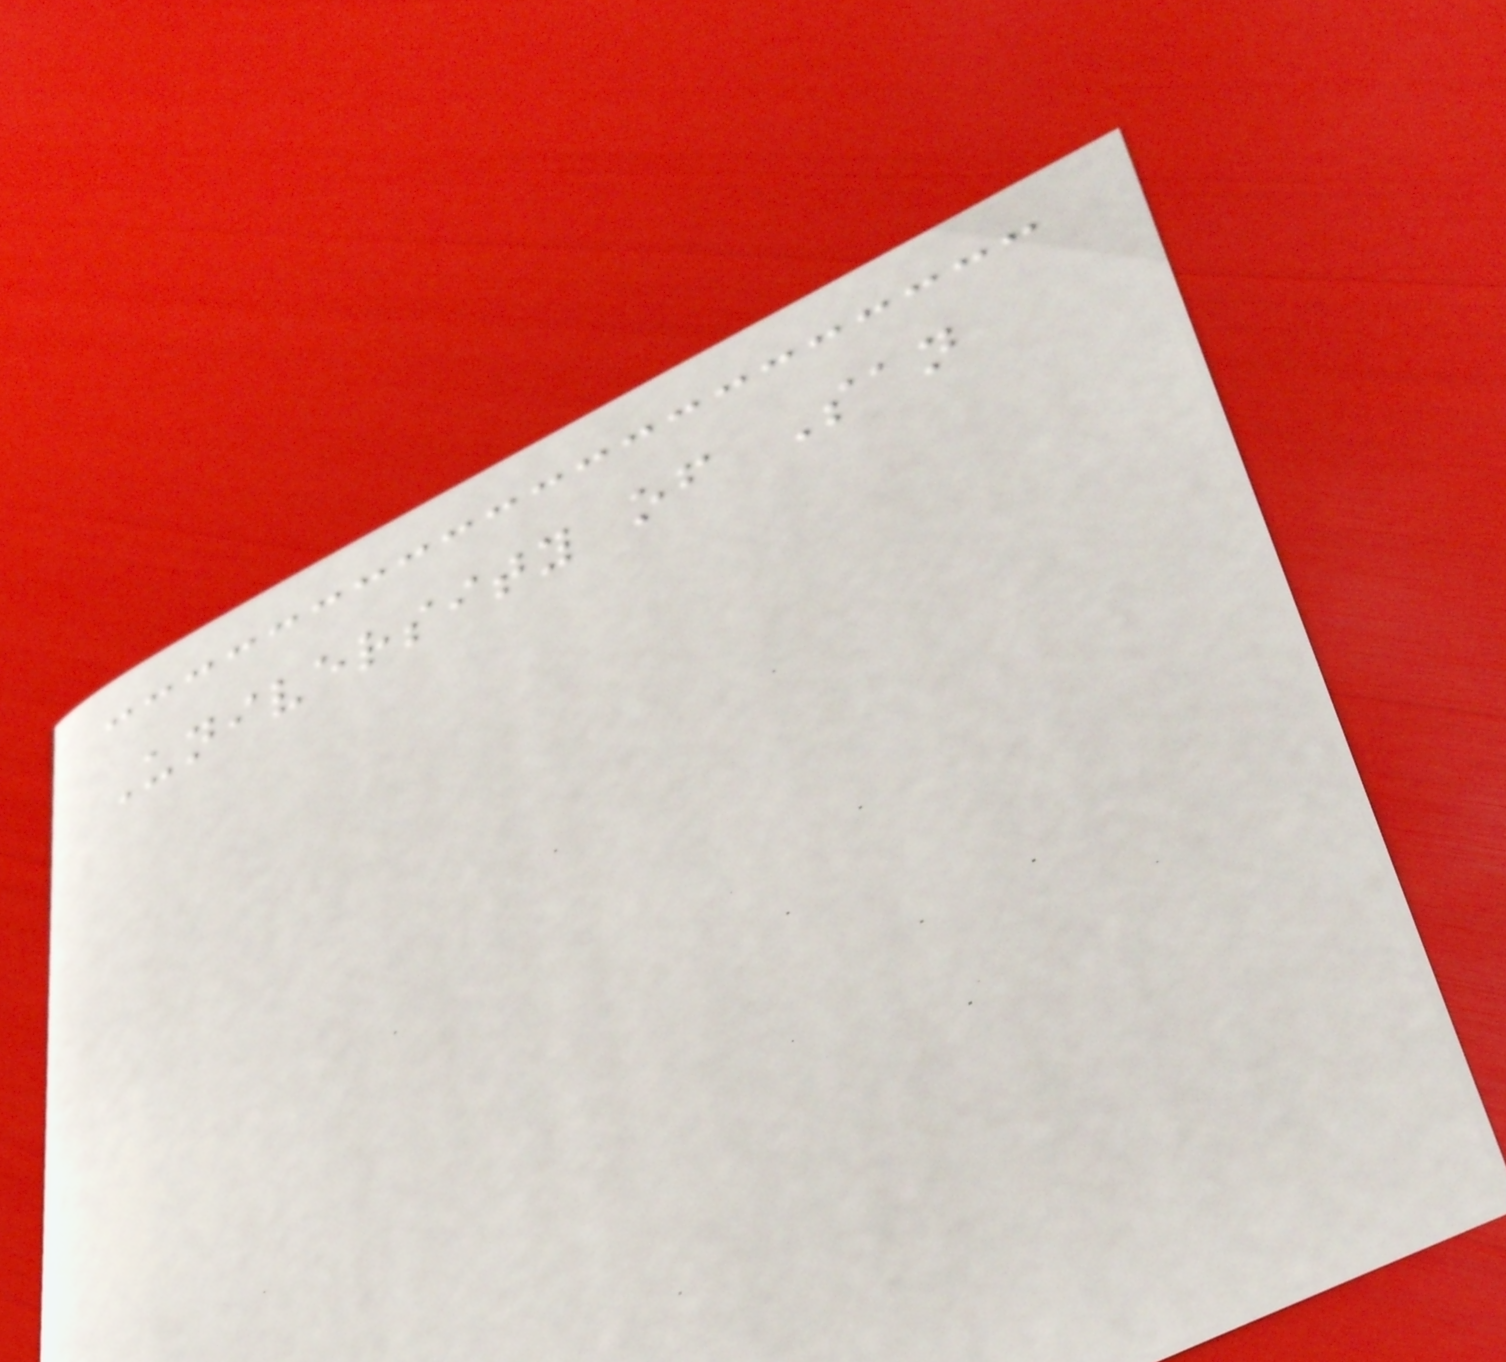University of San
